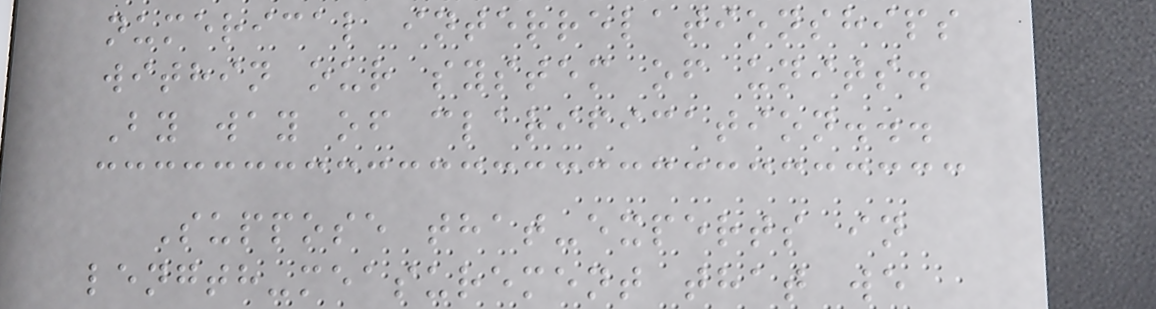numerical interrelationships
within our system of units.
By way of clarification...
Suppose that-experts in
length-measurement that we
